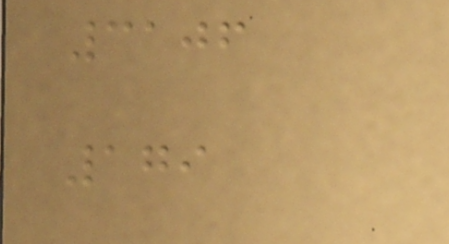3106
179
